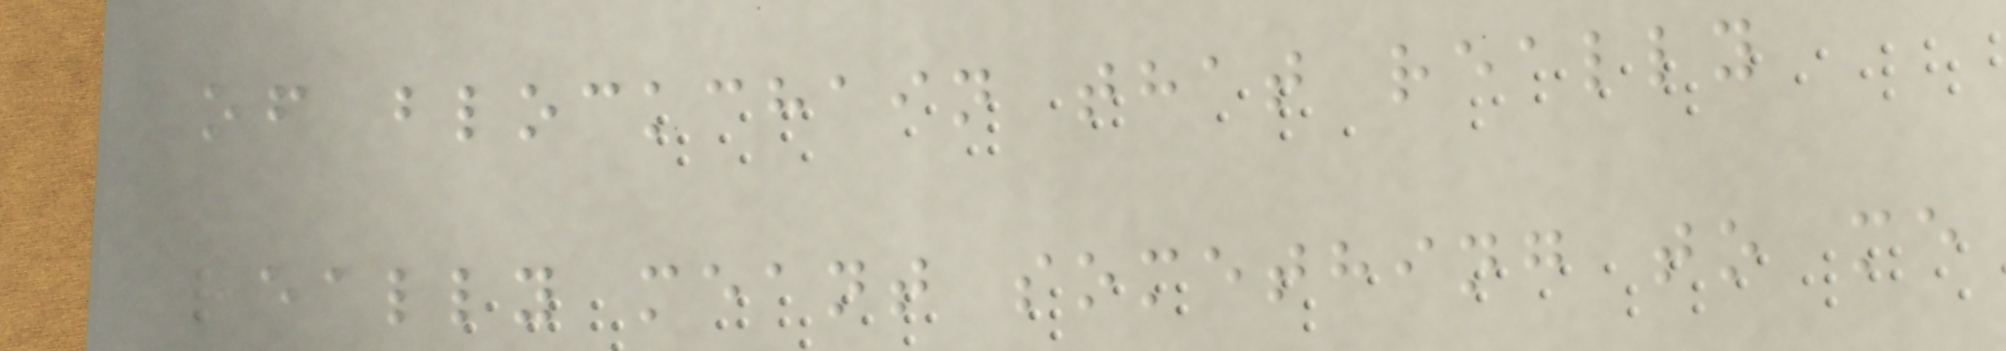of blockchain that really
really meant something to me
